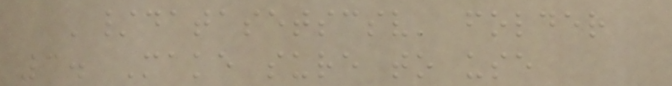'/datasetscsv' folder
3. Make sure to use
